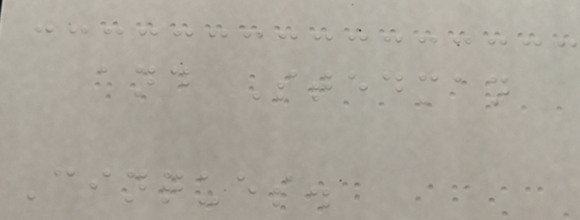and Stedman
Cinques.
